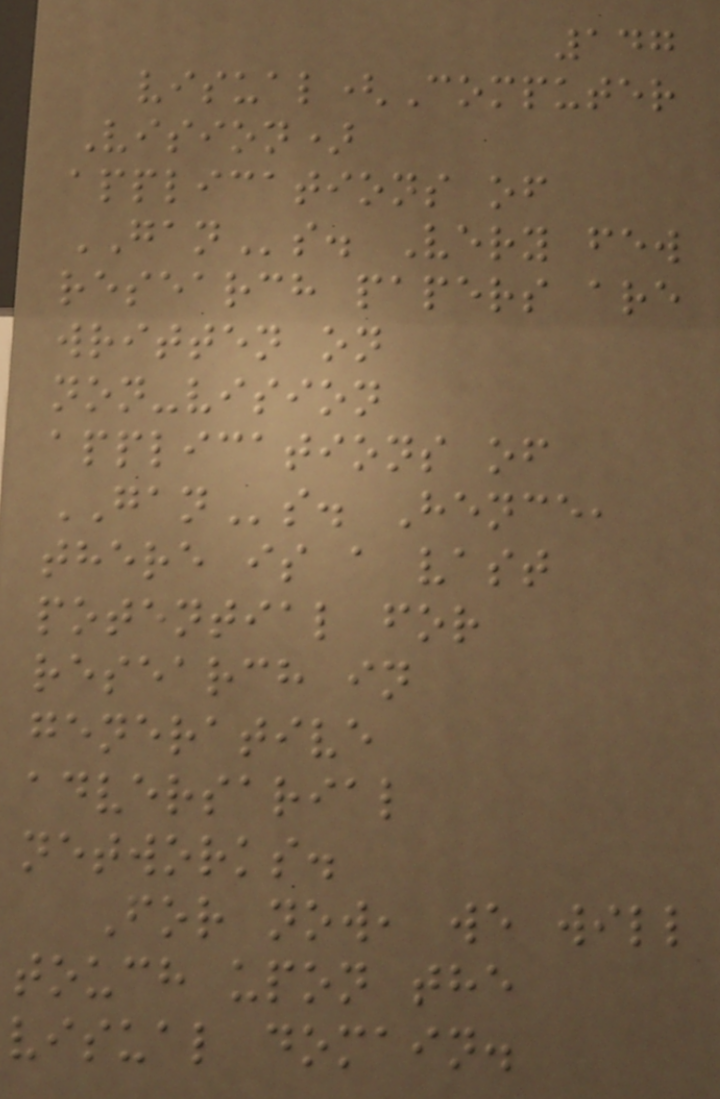147
visual(Computer
Vision)
applications of
GANs. Very few
research papers are
written on
non-vision
applications of
GANs. Hence,
there is a vast
potential for
research in
generative
adversarial
networks.
For now, we will
touch upon the
visual domain.
